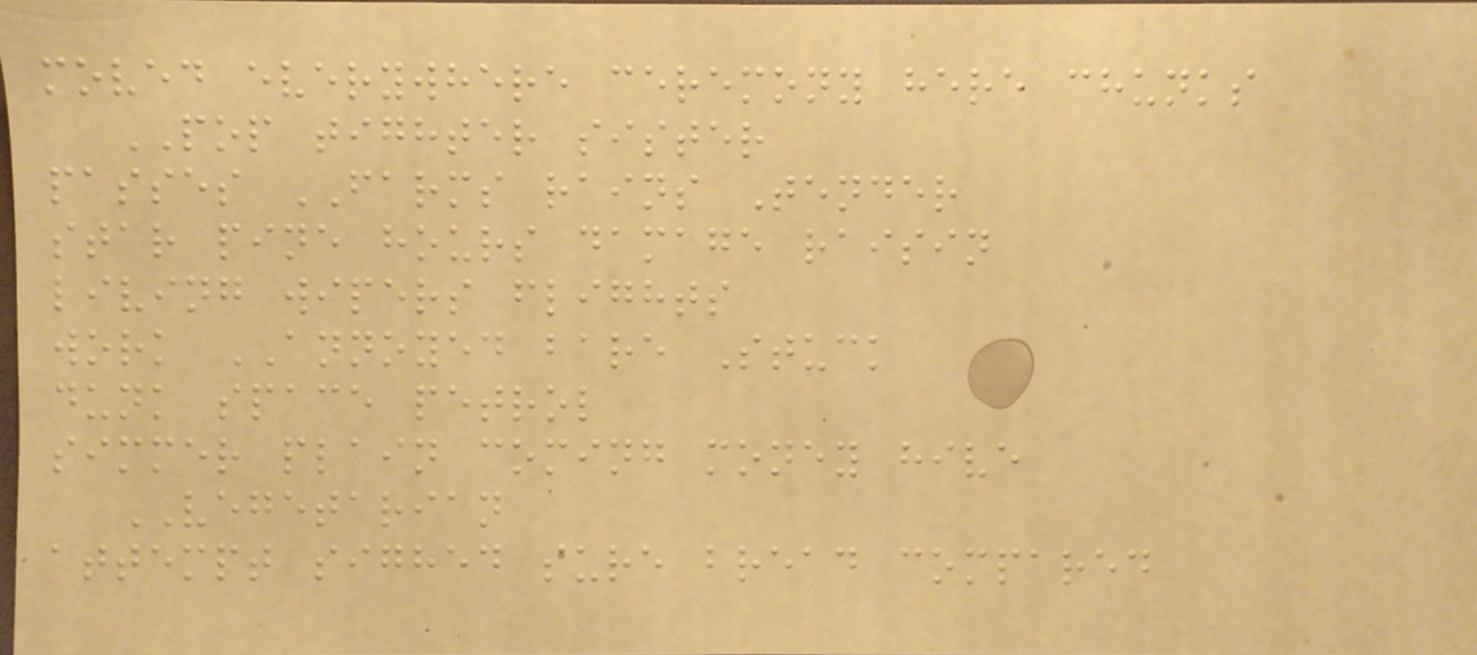moved everywhere ceremony here chunks
POP tighter sister
passes FARMS rains Tender
star pine hours damage raisin
living wipers flights
work ANNOYED bare Stuck
dunk space petrol
simmer plain coming money hive
VEGETARIAN
attempt sighed sure bread compared
